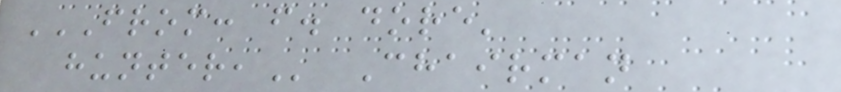FROM: F. DORE'
HUNTER, Chairman
